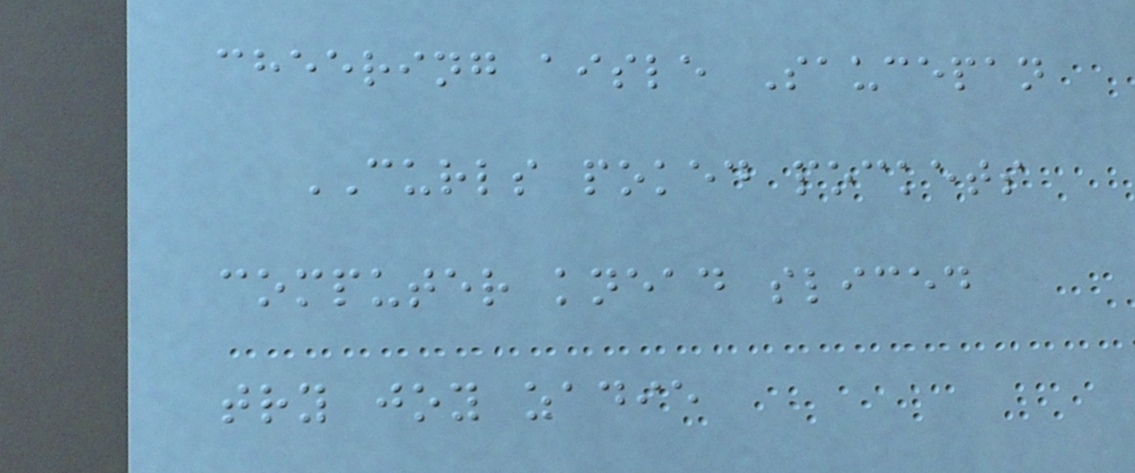cheering aisle Saucepan
CURLS poked pockets
computer knead sliced
try joy zadie
